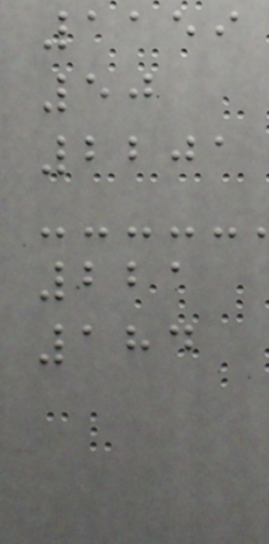1159
50
2201
221
184
